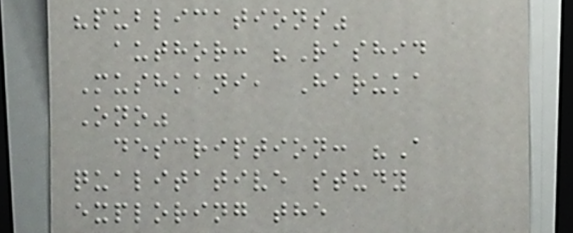"publications"
author: "Rashid
Mushkani, Haruka
Ono"
description: "A
qualitative study
exploring the
